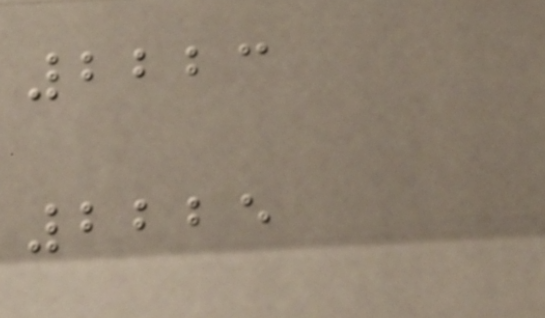2223
2225
